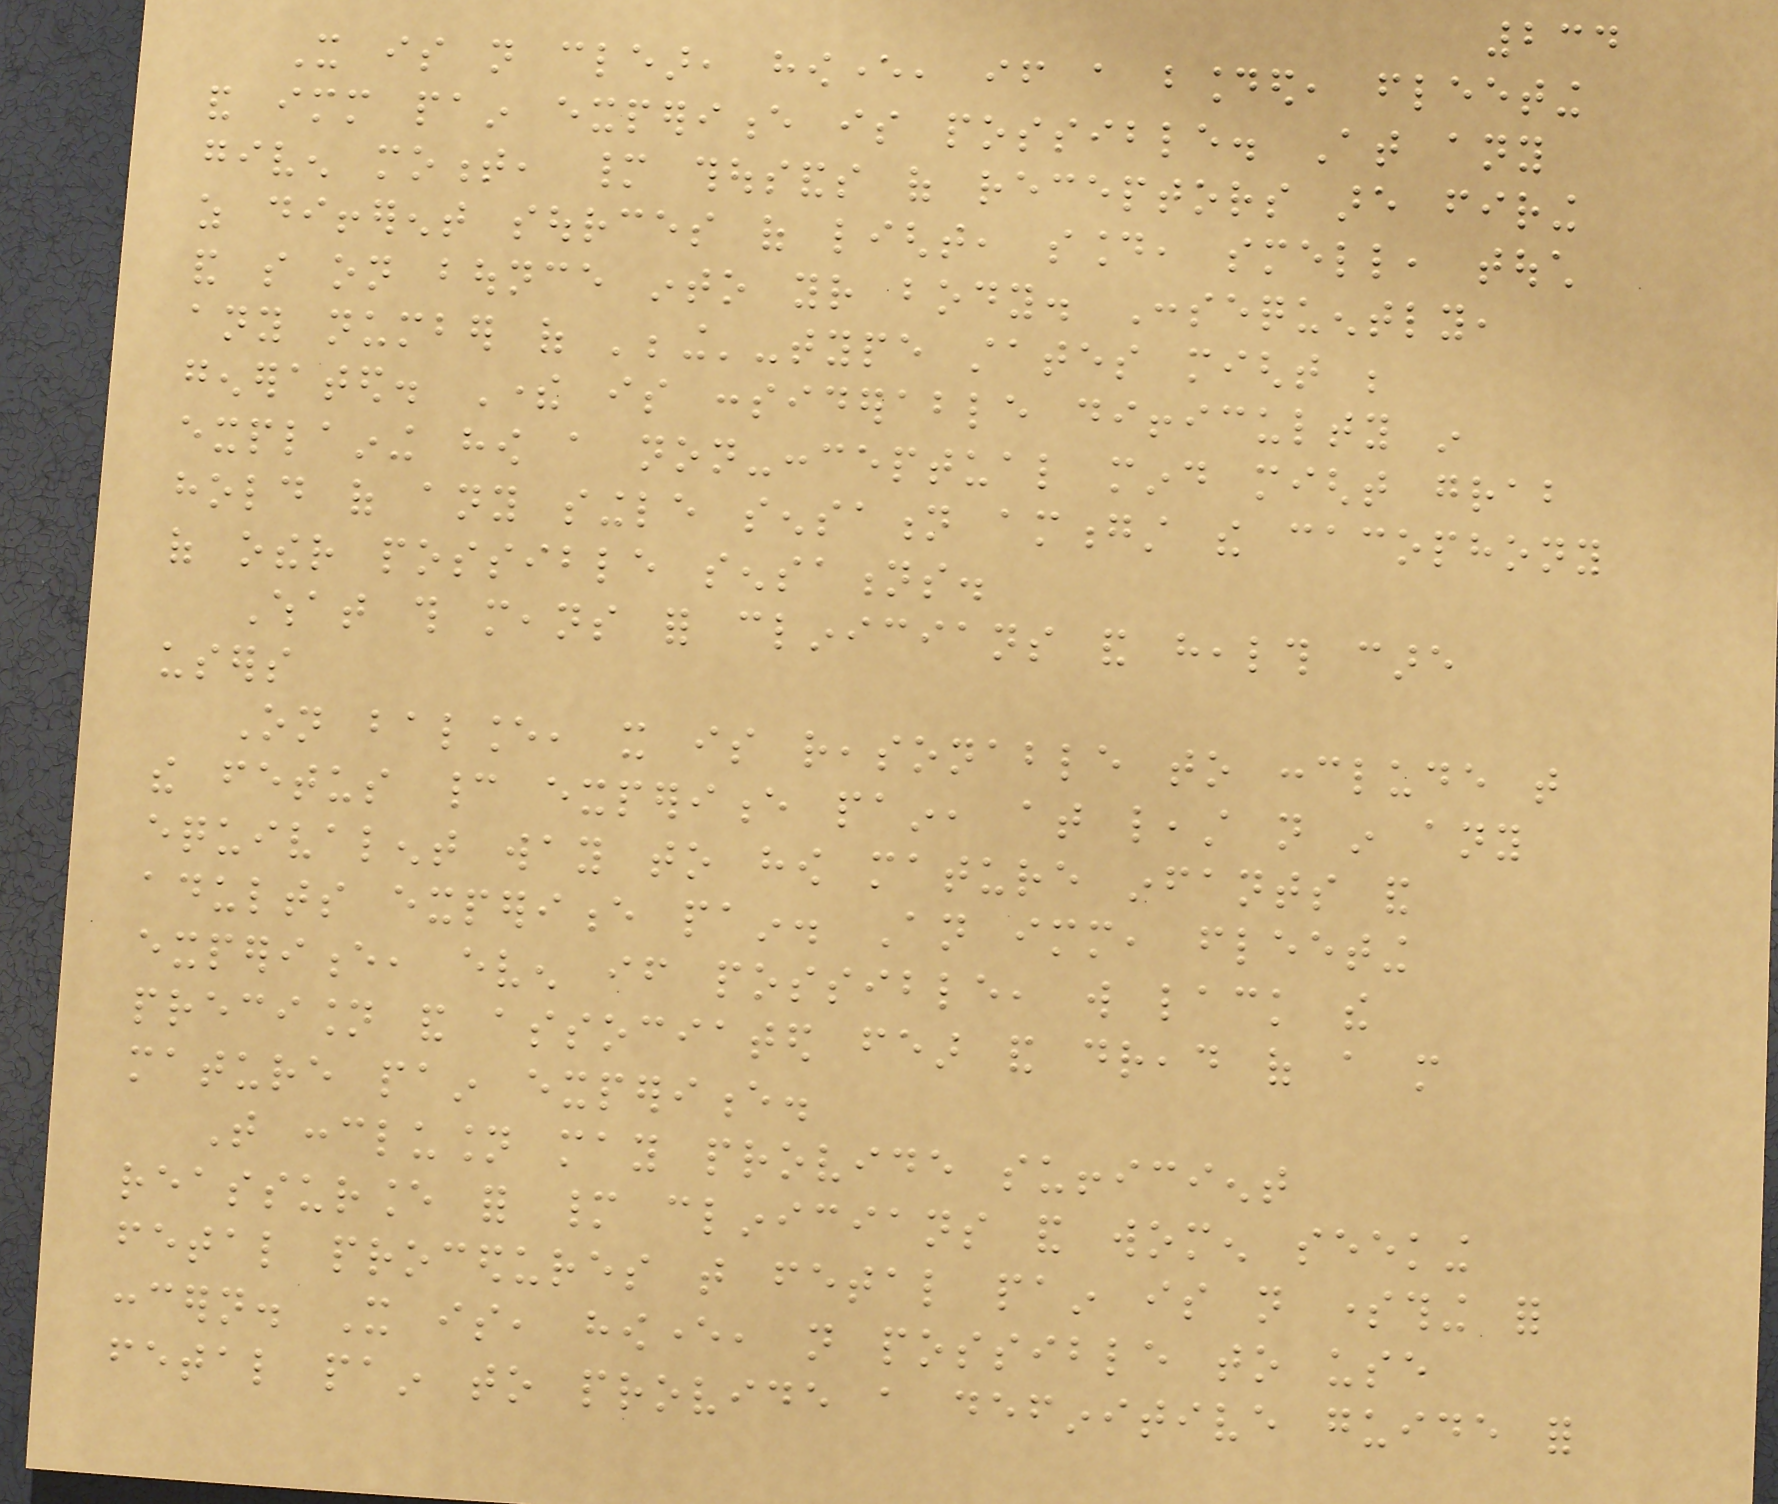234
It is not clear, however, if a bounded, fleeting
and immediate pain experience is possible. At any
given moment, many thousands of receptors are firing
as different sources of light, sound, smell, touch
and so on bounce into your body. Consequently,
any number of 'being'-type states might be
generated. There is considerable difficulty in
explaining how a non-conceptual mind might grab
hold of any single sensation amongst the cacophony
of other possible sensations.
What this means for clinicians and health care
users
On balance, it is reasonable to conclude that
the fetus cannot experience pain, at least not in any
equivalent way to how mature infants and
adults experience pain. An immediate, fleeting
experience, even if possible, will lack the
precision and associated fear and dread of a more
mature pain experience.
That conclusion may provide sufficient
reassurance for many clinicians and women seeking
fetal procedures that fetal pain is not something for
concern. It is, however, not possible to use
fetal pain to provide a definitive guide for
